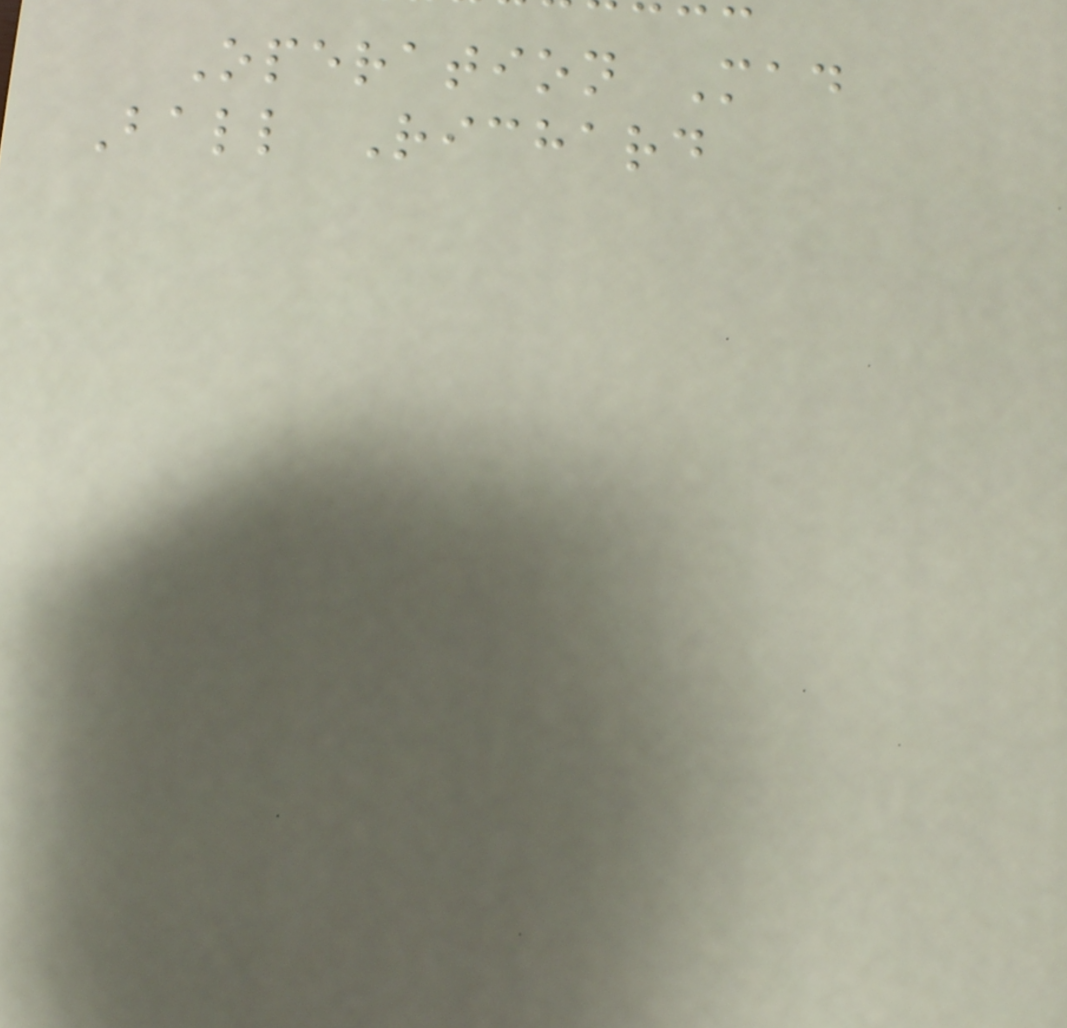Operation Mad
Ball Richard
